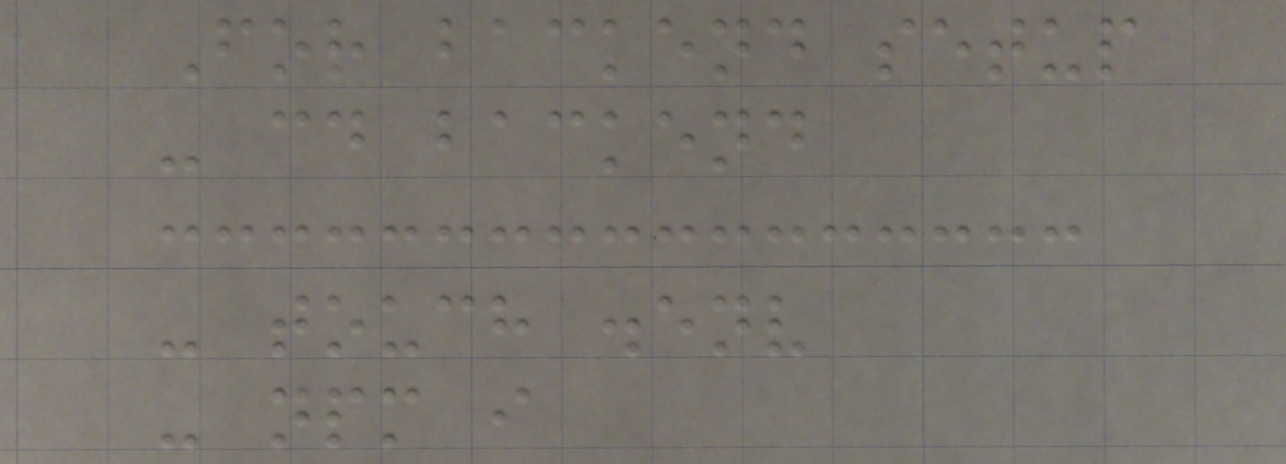For backend setup
- cd backend
- touch .env
- npm i
